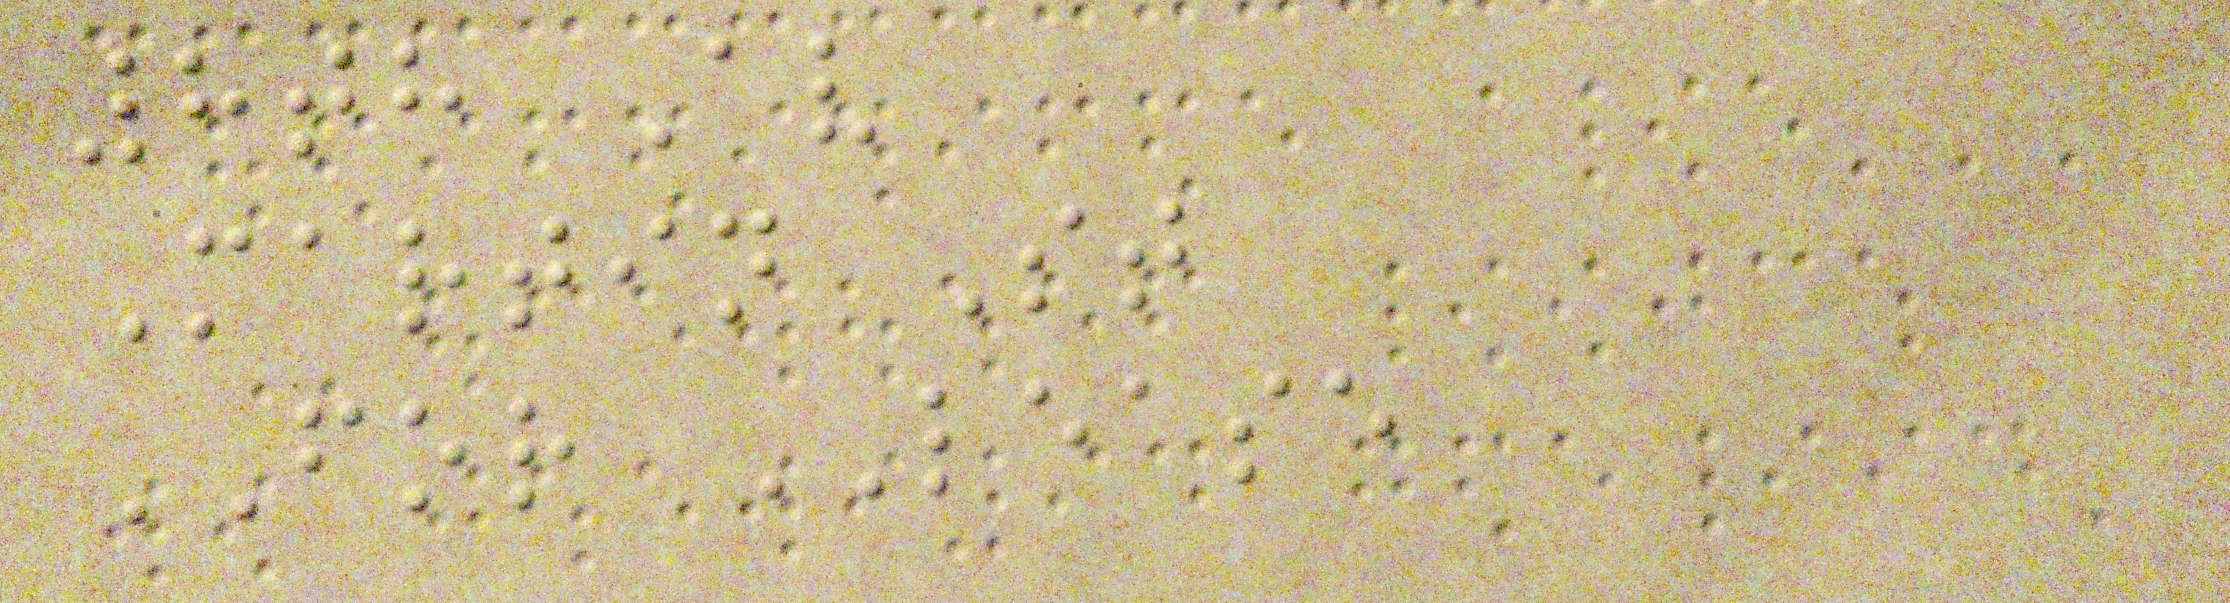8th Av
Martin St
FOR LEASE
